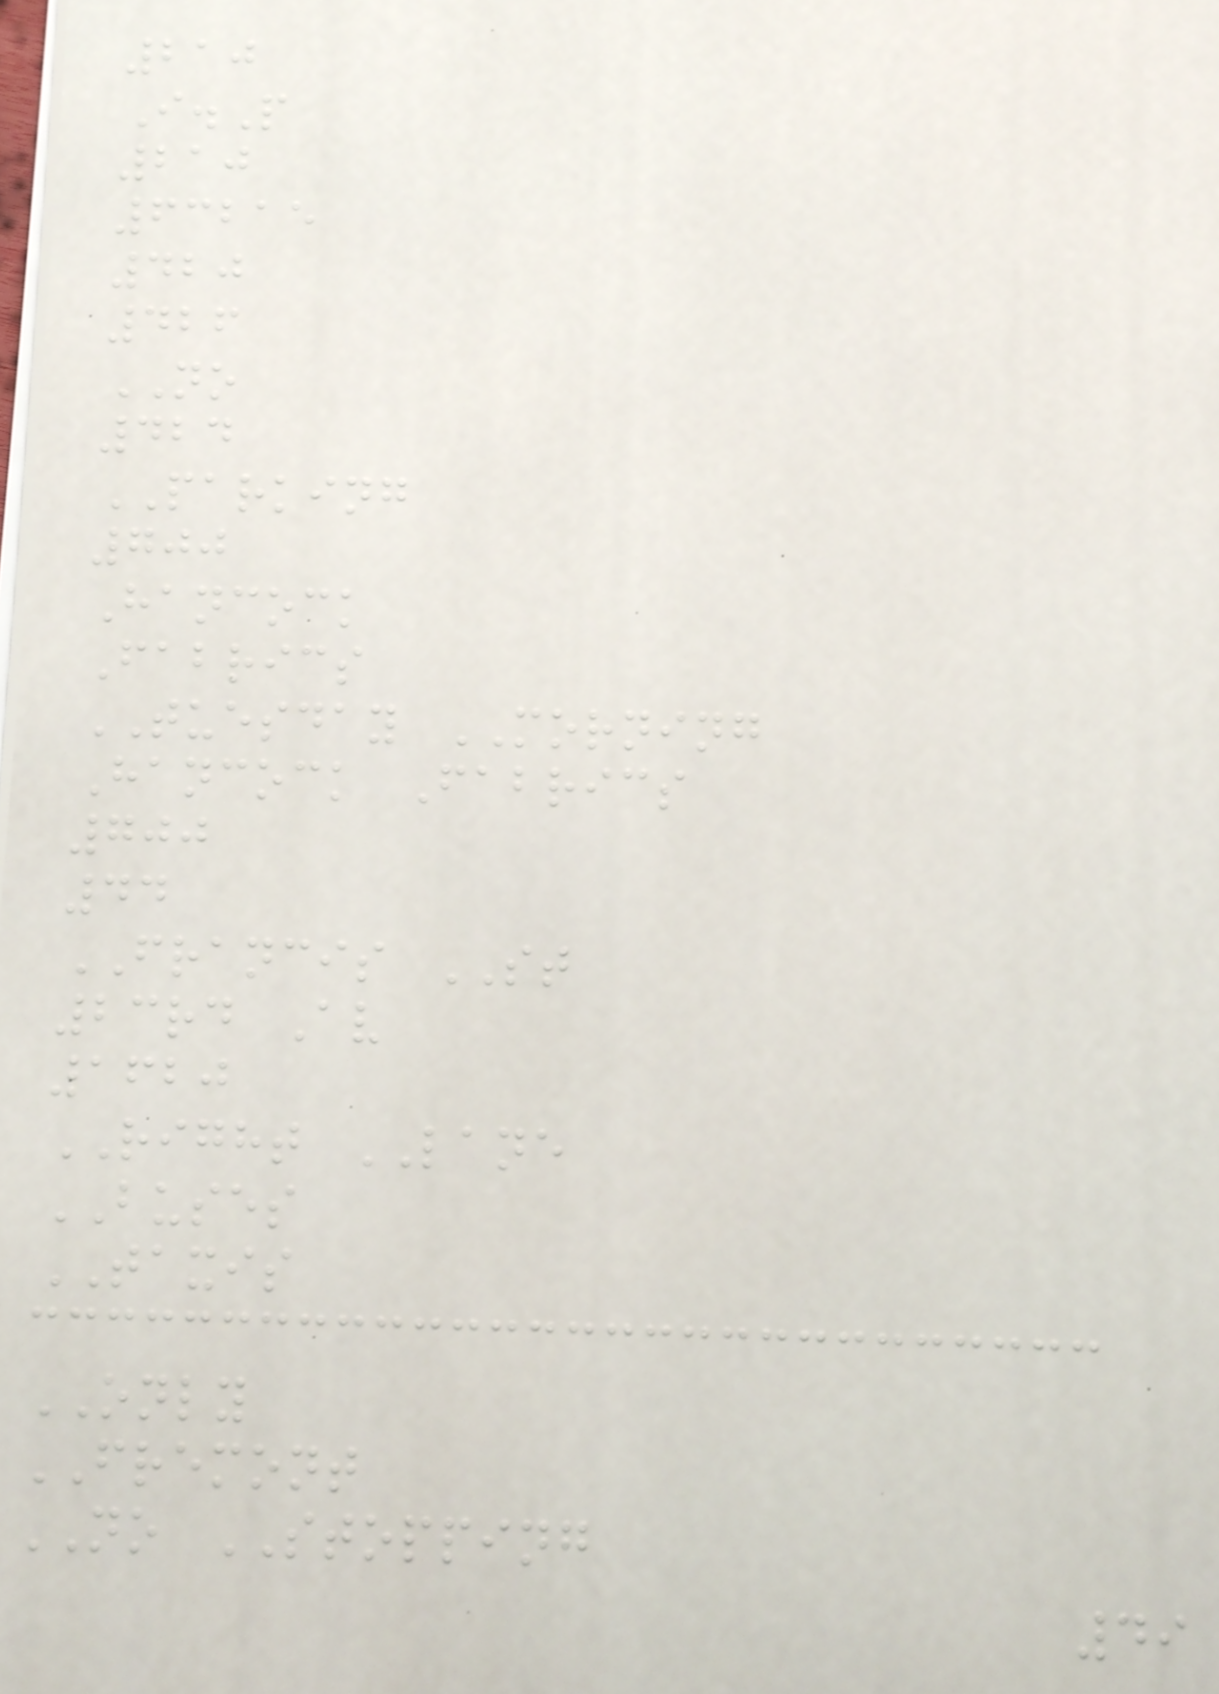210
I.P
210
63215
420
426
NO
424
PARKING
700
Hancock
Fabrics
TUESDAY MORNING
Hancock Fabrics
700
44
FRANCIS ST
23rd Av
1620
RIGHT LANE
BUSES
TAXIS
ONLY
FREMONT
NO STOPPING
49
